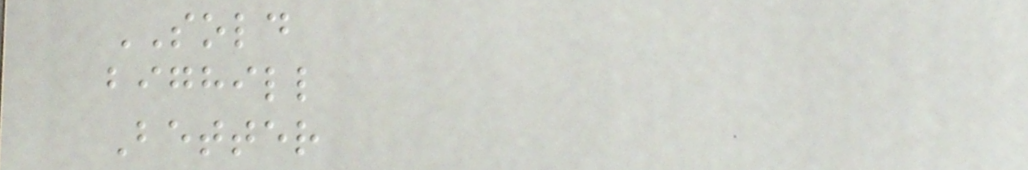SOLD
bighill
Better
